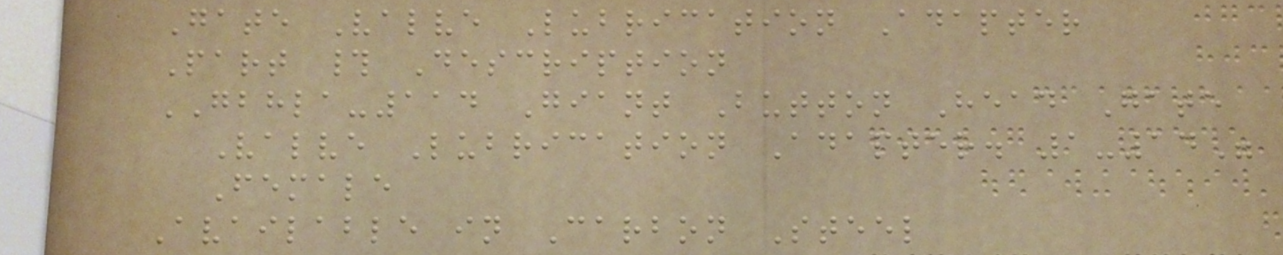Gate Valve Lubrication Adapter
Part # Description
GBHLA-114 Giant Button Head Gate
Valve Lubrication Adapter. 1-14"
Female
Available in Carbon Steel
